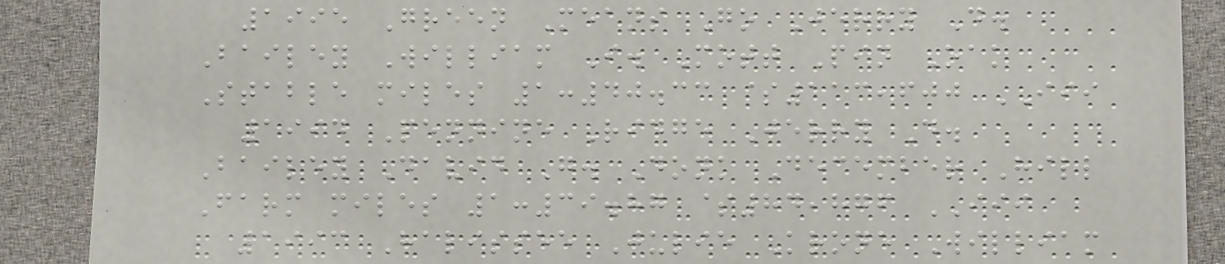1995 Green Means Go Jerry D.
Bailey William I. Mott Pin Oak
Stable miles 1:40.33 $113,600 III
1994 Pennine Ridge Jerry D.
Bailey David G. Donk December Hill
Farm miles 1:39.87 $84,876 III
1993 Halissee Julie Krone William
